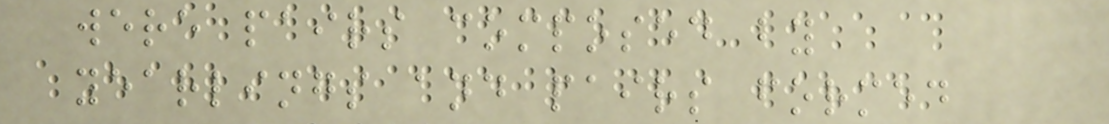were pairs composed by
yearlings and pairs formed
